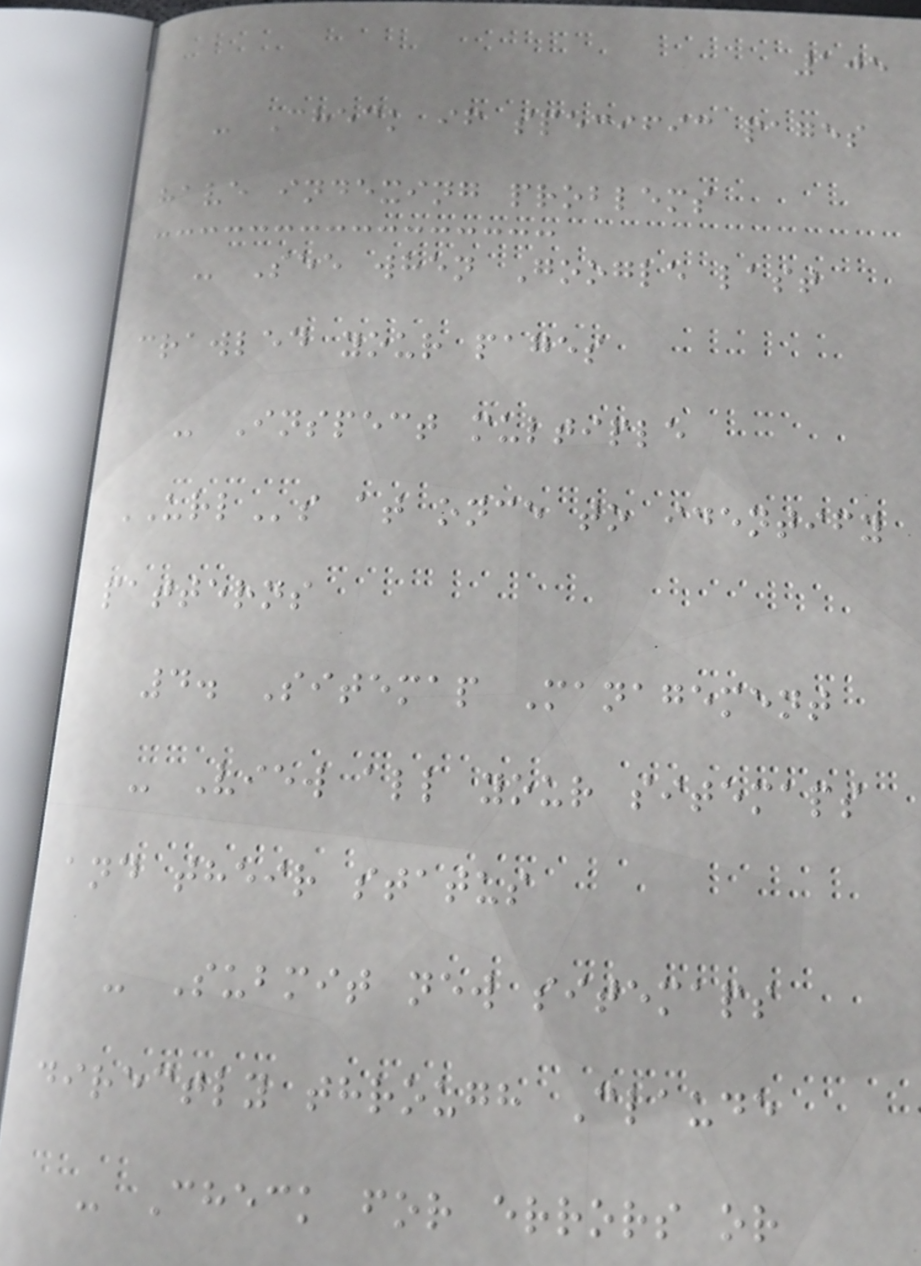105
- Check if specific pages
have indexing problems
- See when Google last
crawled your pages
- Inspect multiple
URLs at once to identify
patterns
4. Sitemap Management
- View all your sitemaps
and their status
- Submit new sitemaps
directly through Claude
- Check for errors or
